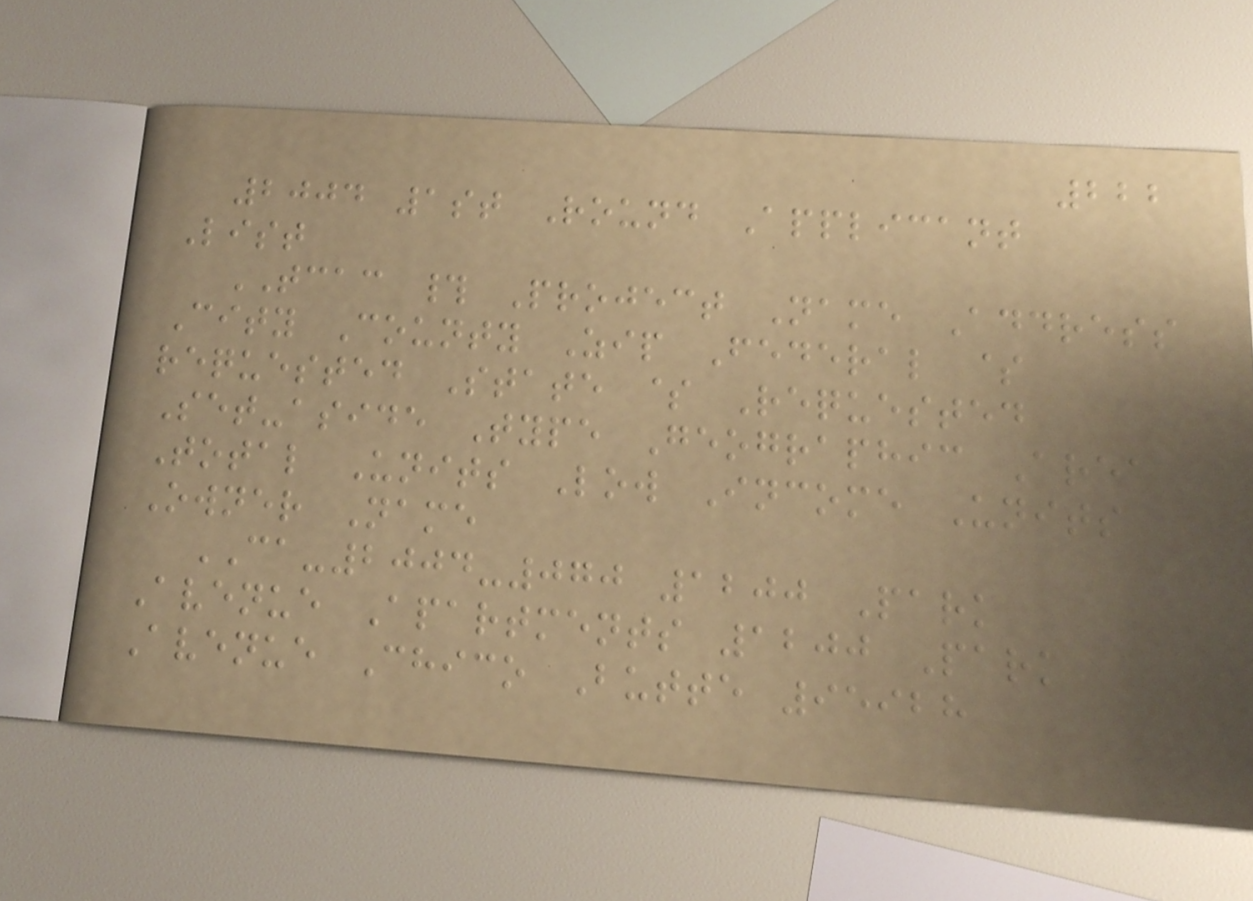222
2004 1st Round Applicant
List
TCAC # Project Name Address
City County Zip Federal $
requested State $ Requested
Set-aside Type Geographic Area
Total Units Low Income Units
Owner Name
CA-2004-070 1200 Park
Avenue Apartments 1200 Park
Avenue Chico Butte 95928
